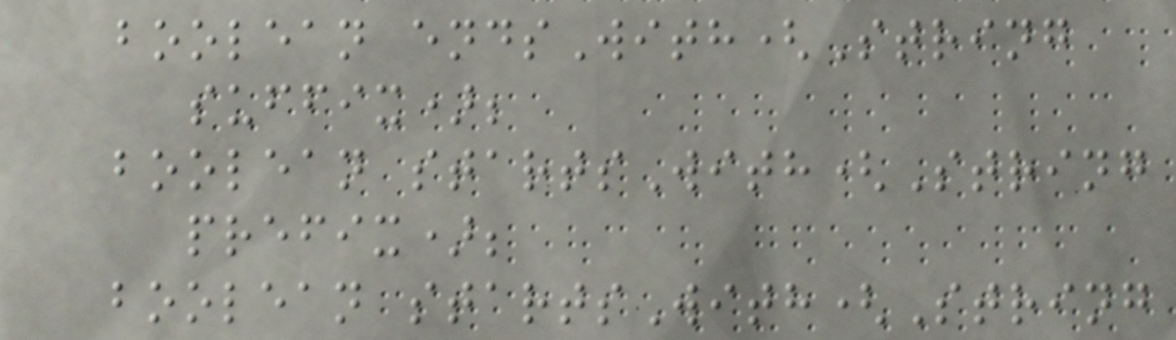boolean endsWith(String
suffix);
boolean startsWith(String
prefix);
boolean startsWith(String
